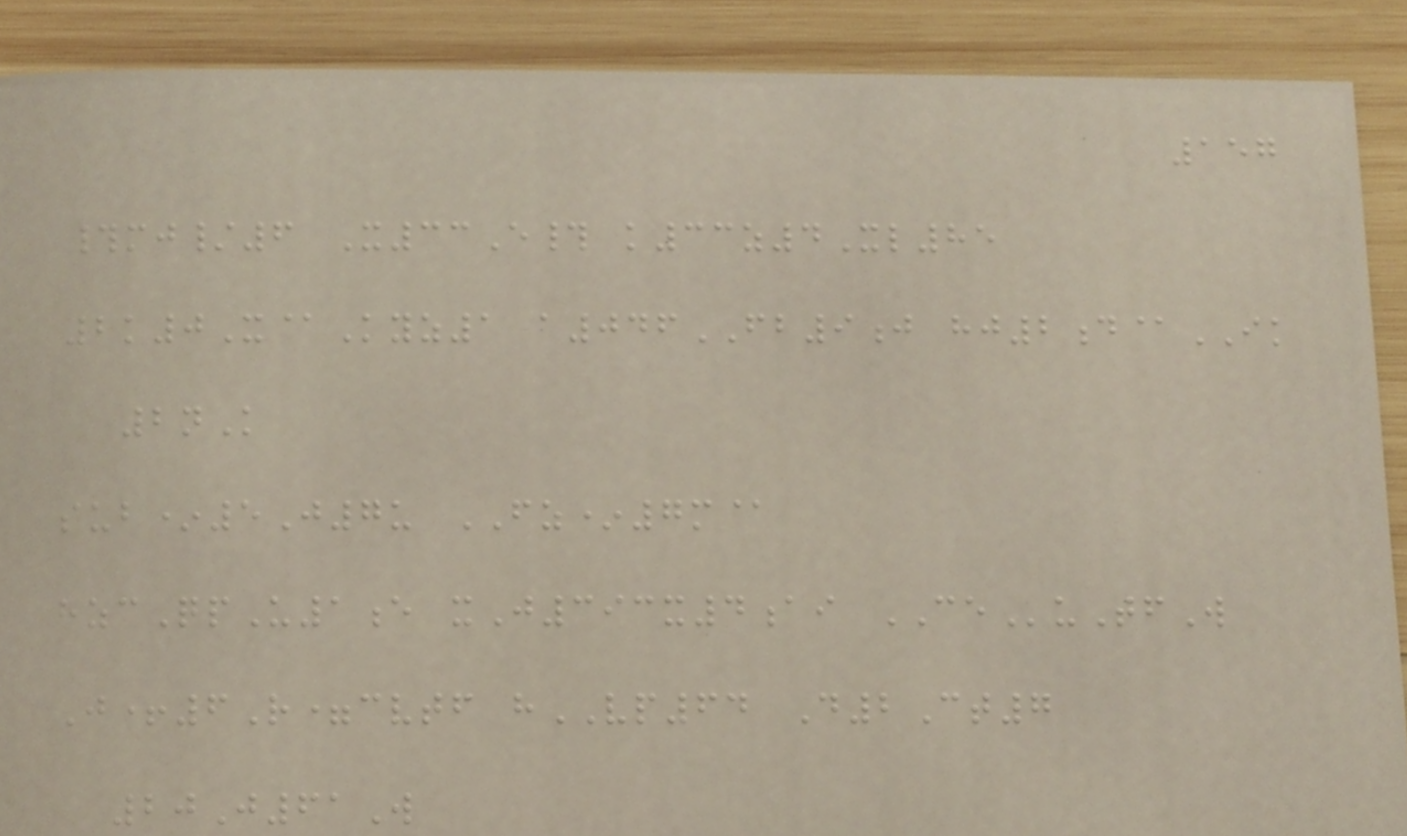157
#mj/6 X33E# k33z4Xl85
2k0X@Kyz1 a046FB9j hj2d@IK
2nK
sub*5J7u FZ*7m@
hzcQpU1e xJ393x4ai CEuTfW
J+6R=cvtf hVP64 D2Ct7
20J61W
